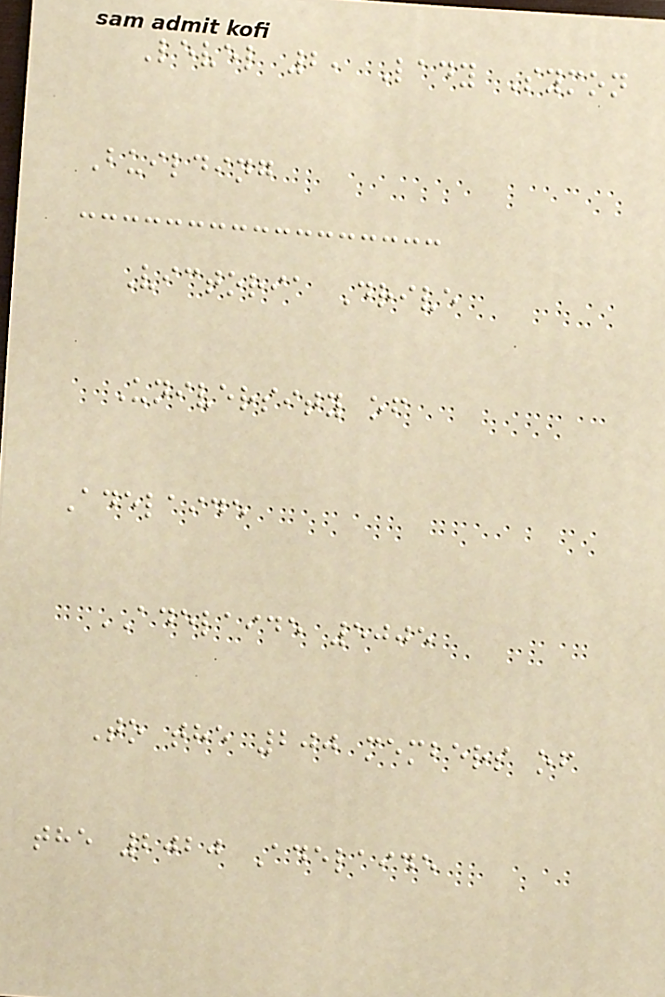Level 2, Lady Symon
Building
Victoria Drive
University of
Adelaide
ADELAIDE 5005
To the 200 members of
the 2020 Adelaide
